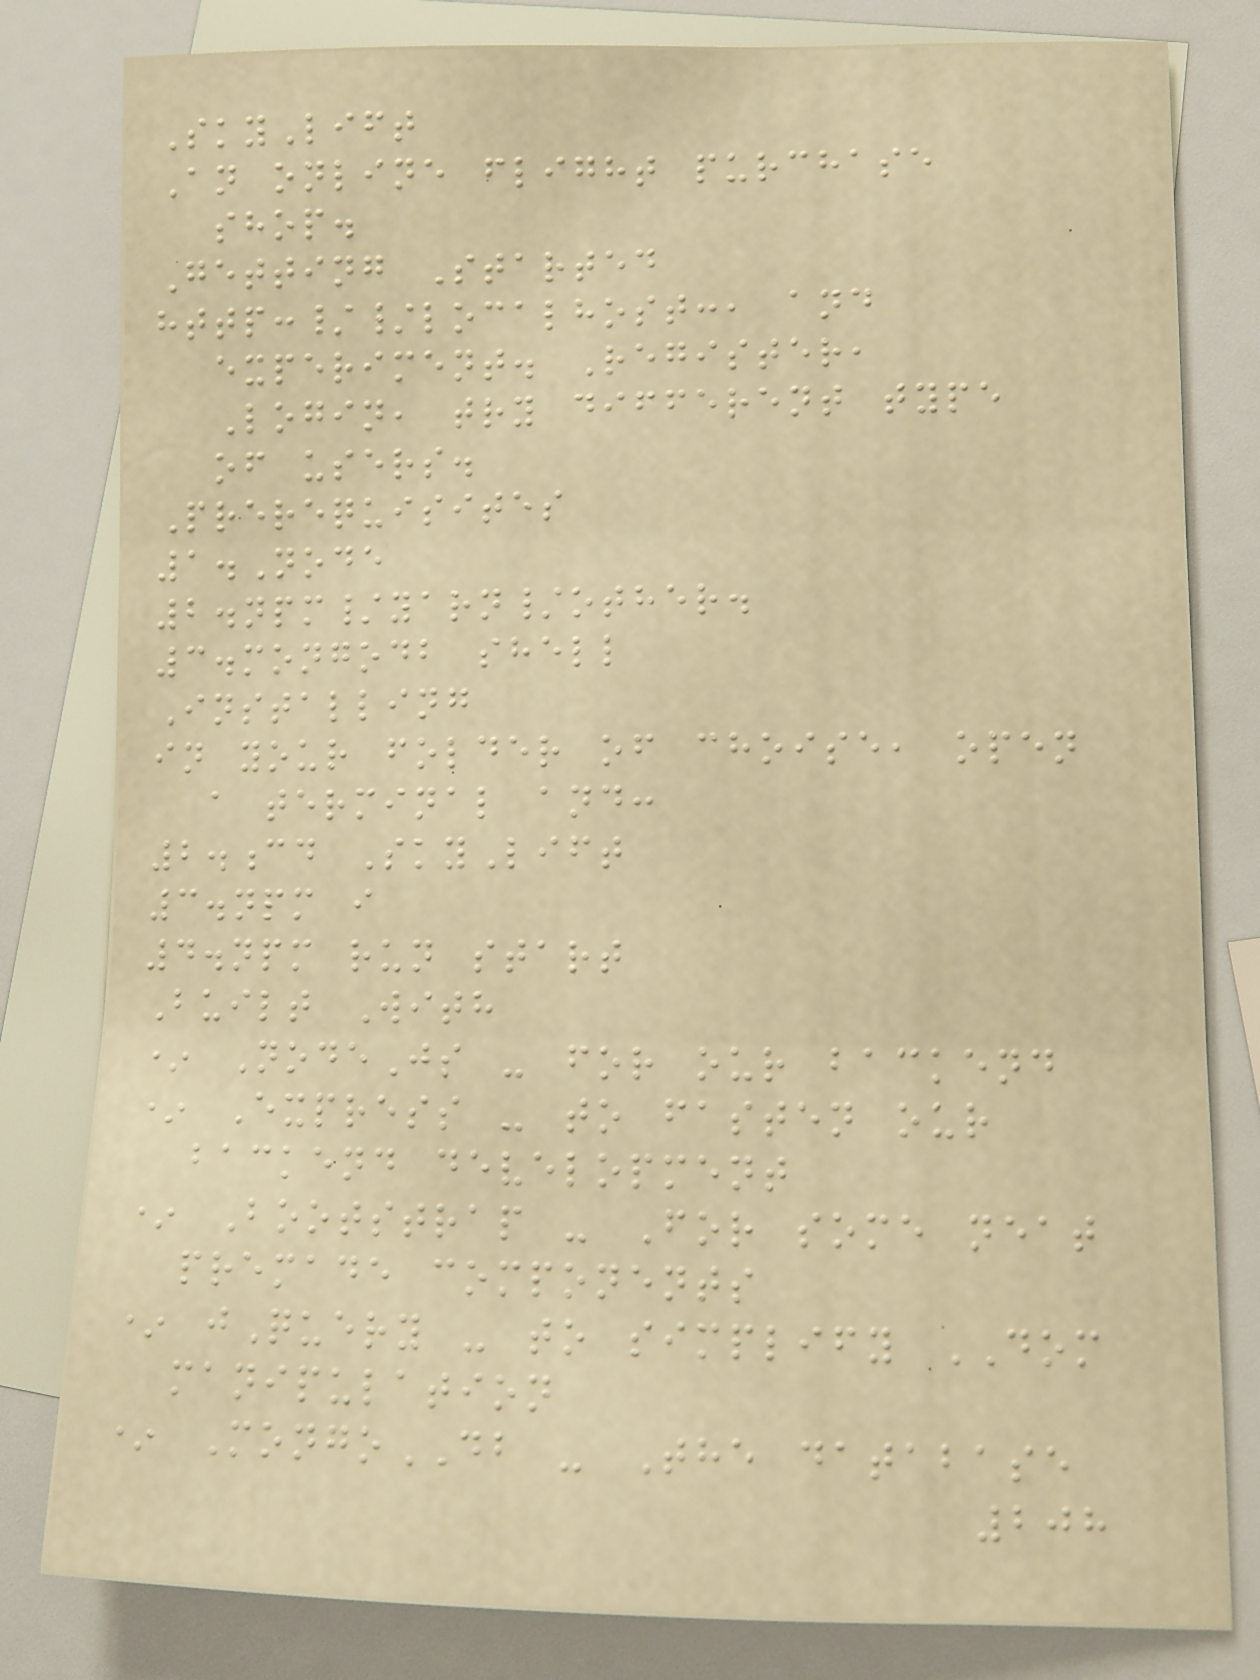SkyLift
An online flight purchase
shop.
Getting Started
http://localhost:, and
experiment. Register,
Login, try different type
of users.
Prerequisites
1.Node
2.npm/yarn/other.
3.mongodb shell
Installing
in your folder of choise, open
a terminal and:
2.cd SkyLift
3.npm i
4.npm run start
Built With
* NodeJs - for our backend
* Express - to fasten our
backend development
* Bootstrap - For some neat
premade components
* jQuery - to simplify DOM
manipulation
* MongoDB - The database
208
